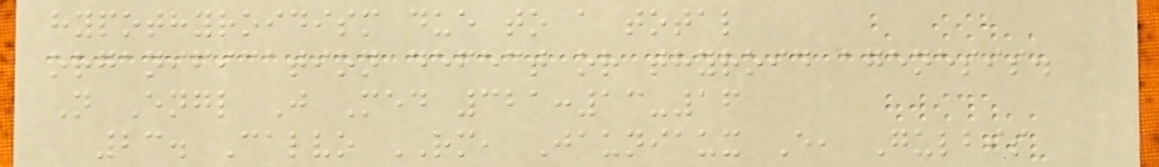hypothyroidism due to a total
organification defect or thyroid agenesis.
N Engl J Med 321:13-16
23. Calvo RM, Jauniaux E, Gulbis
